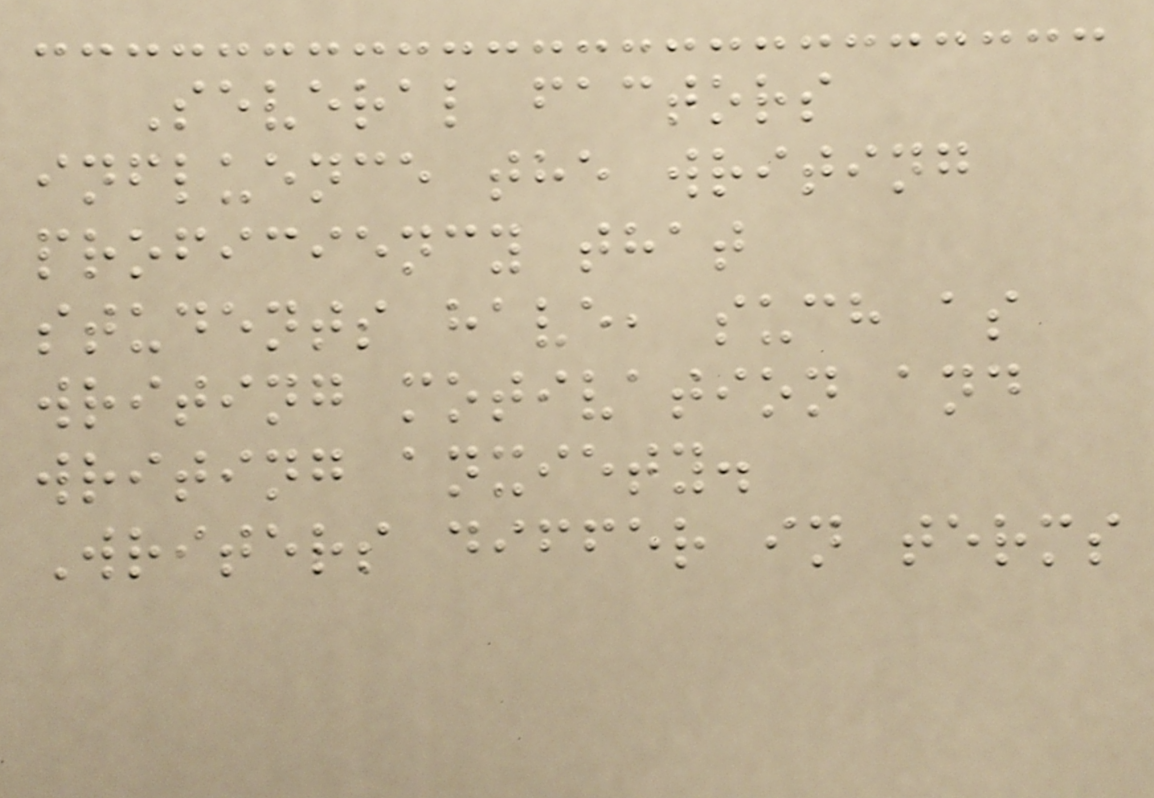Several factors
influence the writing
proficiency that
students have, such as
writing motivation and
writing anxiety.
Writers differ in terms
